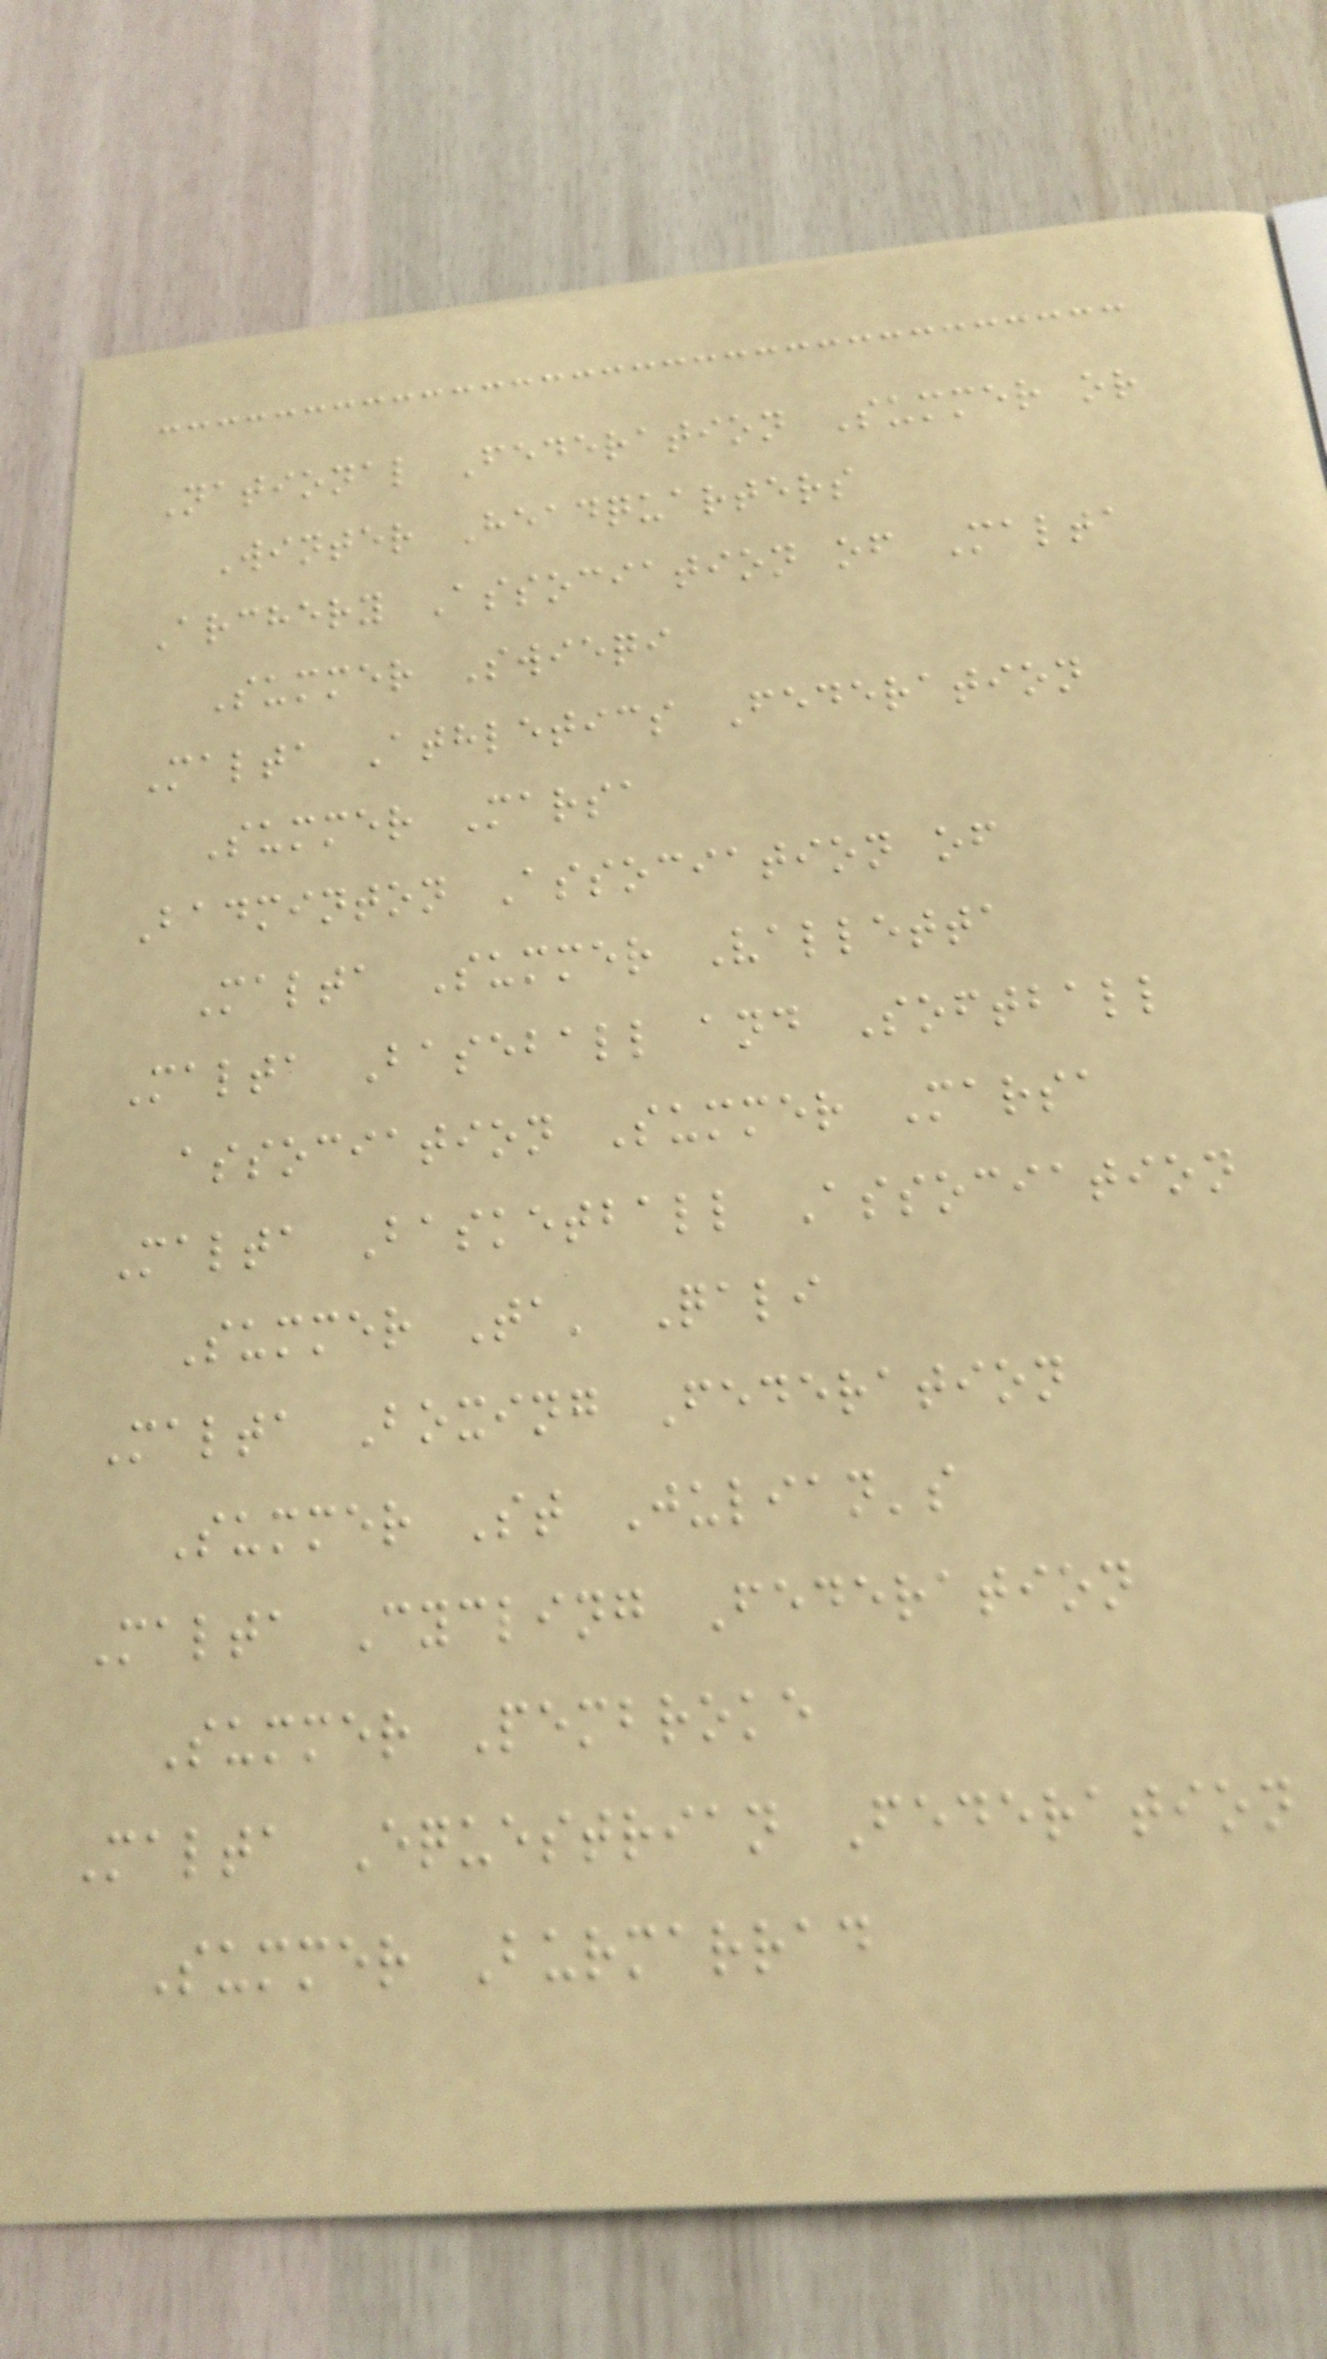National Federation Summer or
Winter Headquarters
Archery Association of Malta
Summer Swieqi
Malta Athletics Federation
Summer Marsa
Badminton Association of
Malta Summer Valletta
Malta Baseball and Softball
association Summer Marsa
Malta Basketball Association
Summer Ta' Qali
Malta Boxing Federation
Summer St Julian's
Malta Cycling Federation
Summer Pembroke
Malta Equestrian Federation
Summer Burmarrad
